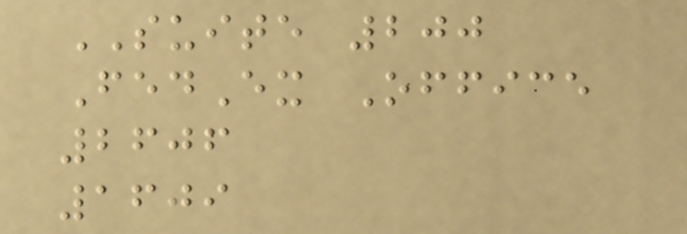SUITE 200
FedEx Office
2606
1609
